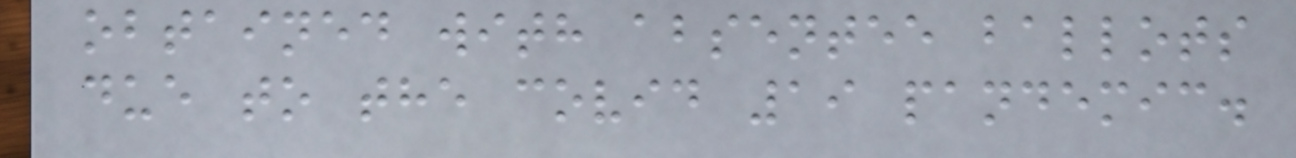obtained with absentee ballots
due to the covid 19 pandemic.
